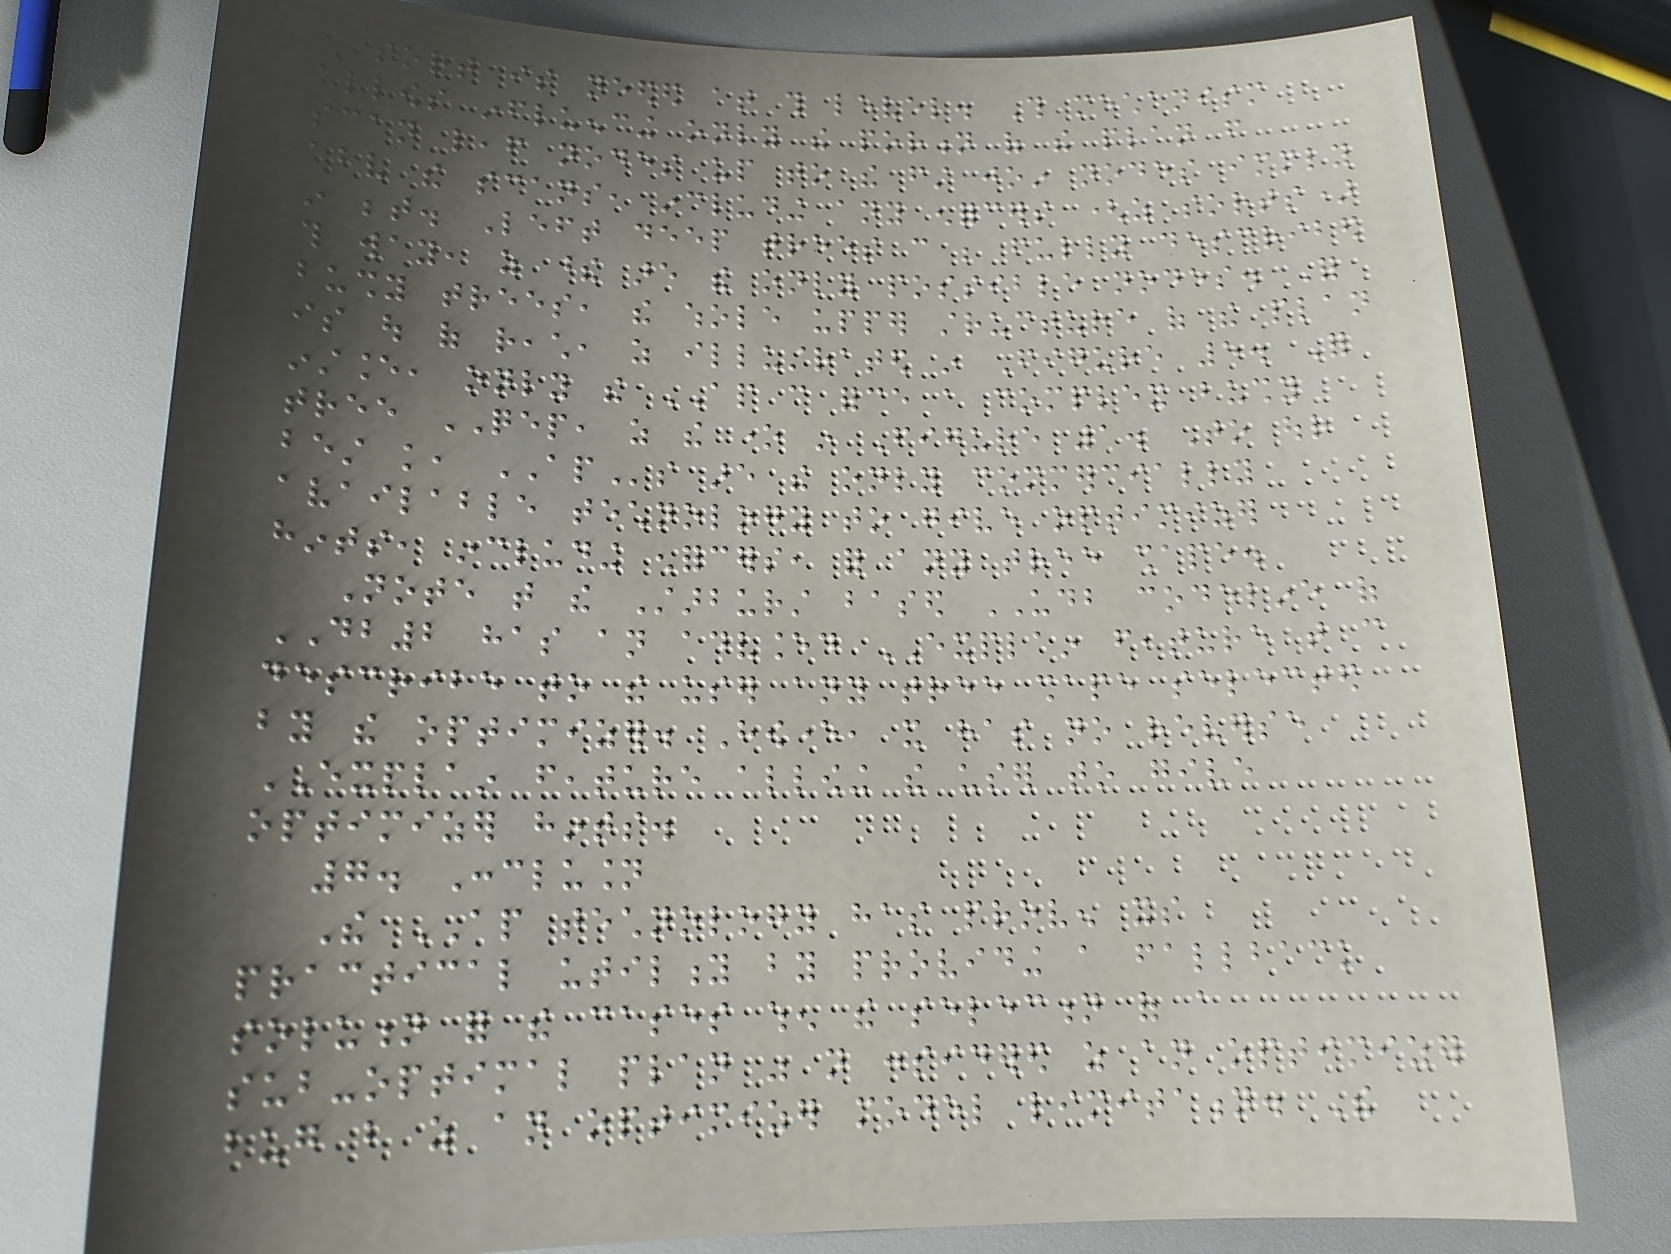sort is needed at this level. This mechanism
allows influencing only the portion of the plan from
scan leaf nodes up to the first join nodes immediately
above the scans, including any enforcers (as sorts)
in between. Left deep trees can be fully described
this way, as these are the only possible nodes. For
bushy trees, the whole upper structure of the plan
is out of reach, as illustrated in Figure 5. For
instance, only the AP can force a complex bushy
tree QEP, as the one in Figure 1. To our
best knowledge, APs are the only commercially
available technology to give optimizer
hints, including enforcers, for any tree shape.
Note that the Starburst based UDB codeline of
DB2 has an advanced EXPLAIN feature that can
describe to the user any tree shape selected
by the optimizer. However, it has no reverse
EXPLAIN feature allowing the user to give
optimizer hints.
7. Conclusion
The AP technology has proven its
practical utility by providing a fallback
solution for the cases when the selection of a
sub-optimal plan was not considered as an optimizer
bug but as an optimizer model limitation. The
